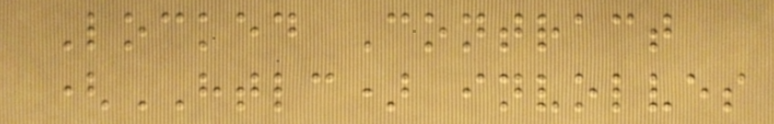Locked Contract
(HTLC) involves
